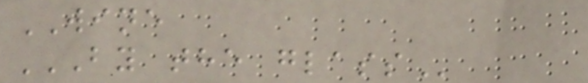WINE
BY THE GLASS
